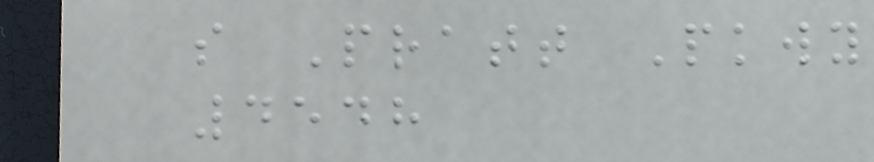s Pratt Pkwy
4548
